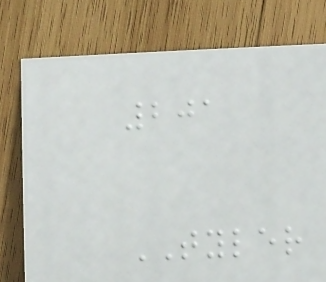201
TYLER
